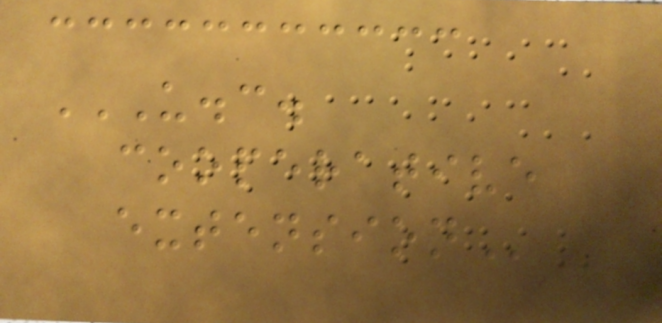U.C.
COOPERATIVE
EXTENSION
